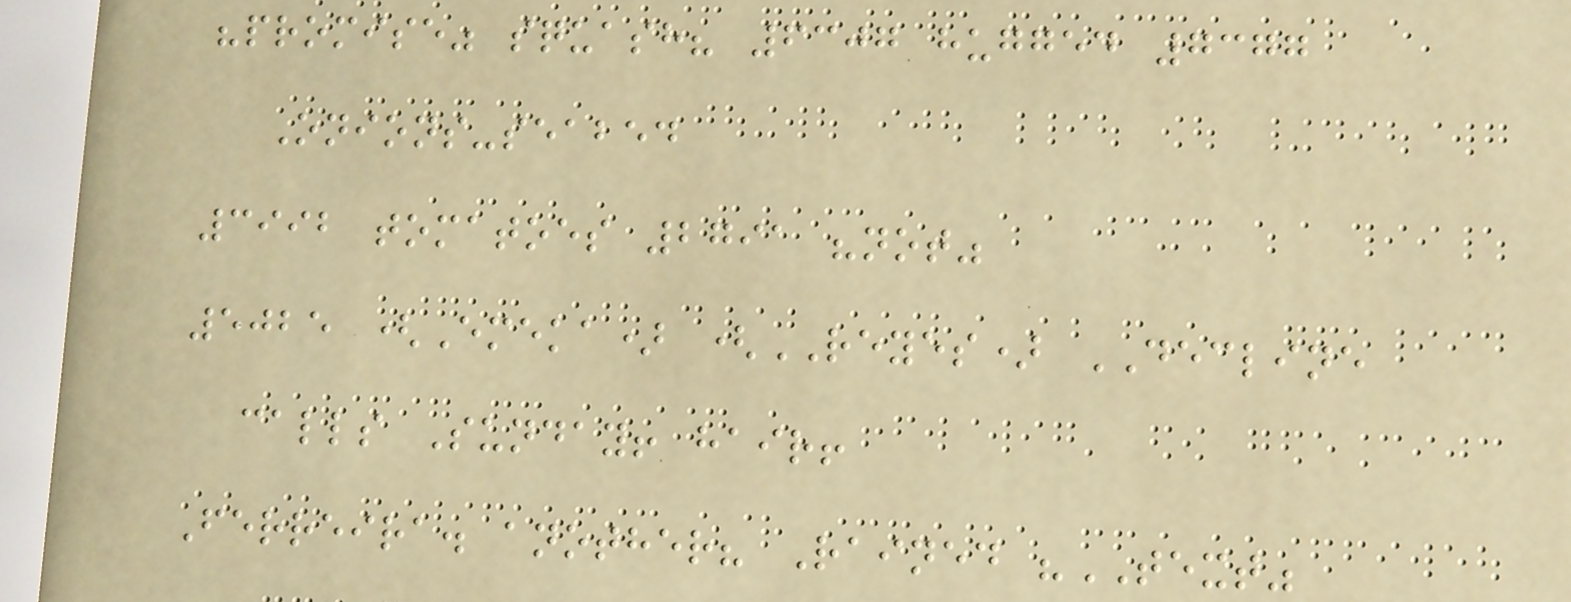"promise" squash? 6307 hugged 7377
Onions-seabed
3992 tomatoes 2791 "not"
5025 (Emeka) (REYES) DECLINE
calls Sunday! hair!
Ferreira. another? Rained "TEXT"
